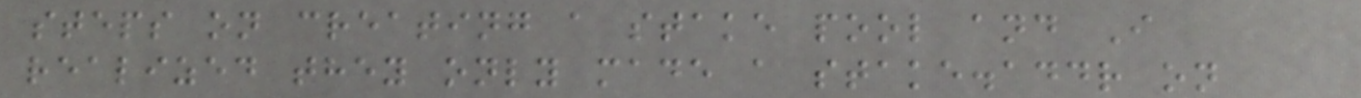steps on creating a stake pool and I
realized they only made a stake.addr on
